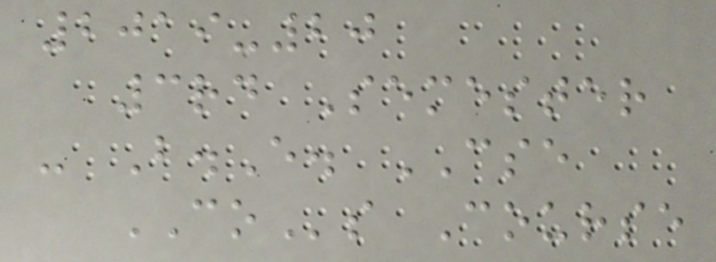2019-20
3rd Semester
- B.E. CSE
COs Course
